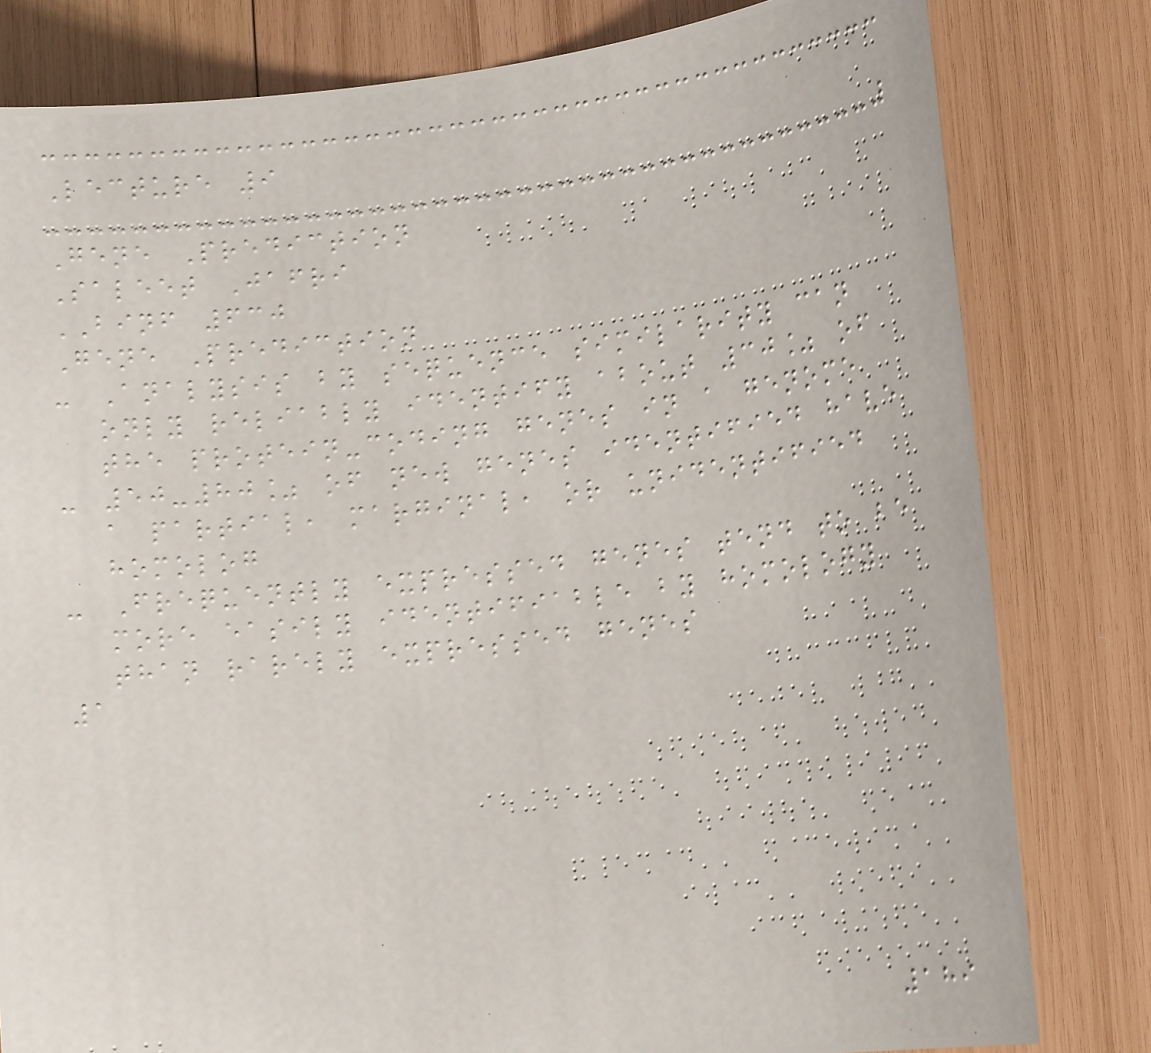Lecture 9
Gene Prediction
Saleet Jafri
BINF 630
Gene Prediction
- Analysis by sequence similarity can
only reliably identify about 30% of
the protein-coding genes in a genome
- 50-80% of new genes identified have
a partial, marginal, or unidentified
homolog
- Frequently expressed genes tend to be
more easily identifiable by homology
than rarely expressed genes
1
189
